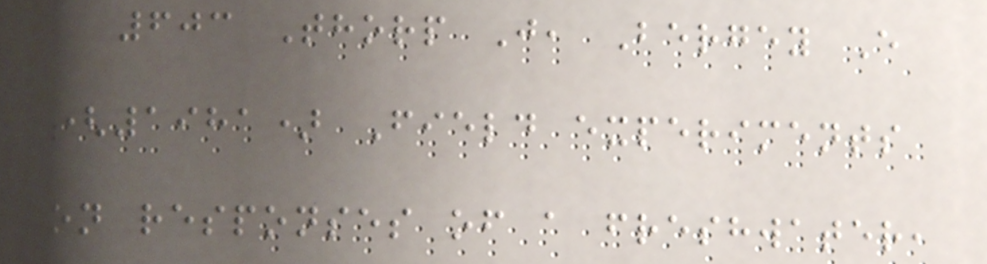603 Thorp J, Bergey E
(1981) Field experiments
on responses of a freshwater,
